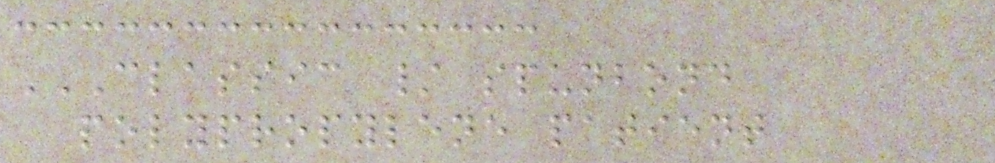CLASSIC / SPUNBOND
POLYPROPYLENE PATIENT
